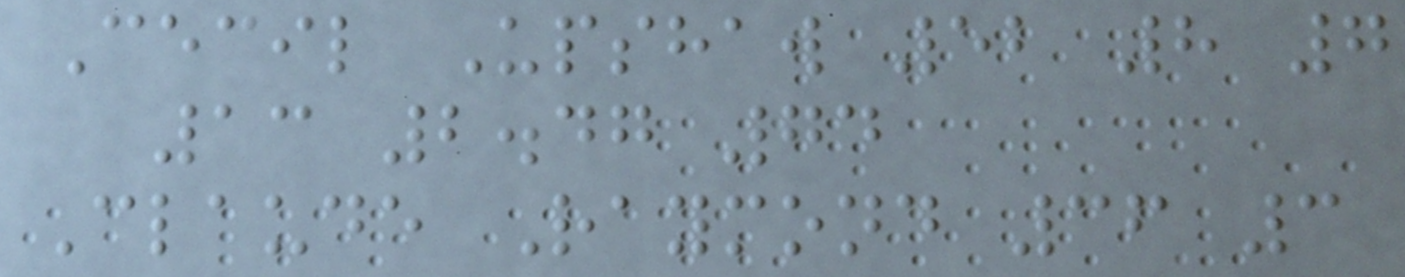Cecil Upshaw 52 8 7
13 2.47 74
Claude Raymond 36 3
